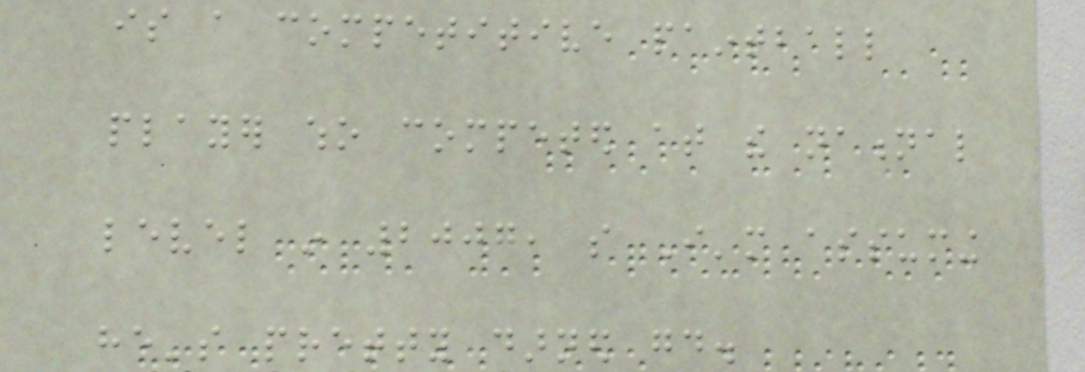is a competitive paintball
player who competed at the national
level in 2007, so I'm assuming
he's pretty darned good.
